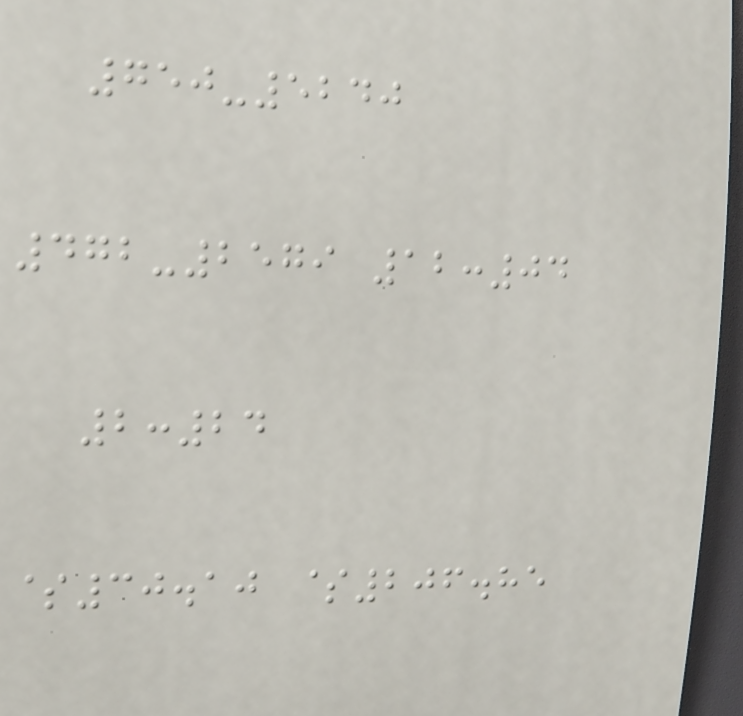750-5240
472-2579 12:04
2:24
$30.10 $206.85
